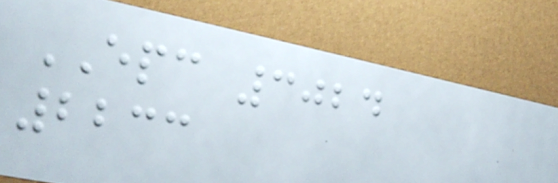EPC 3024
2233
